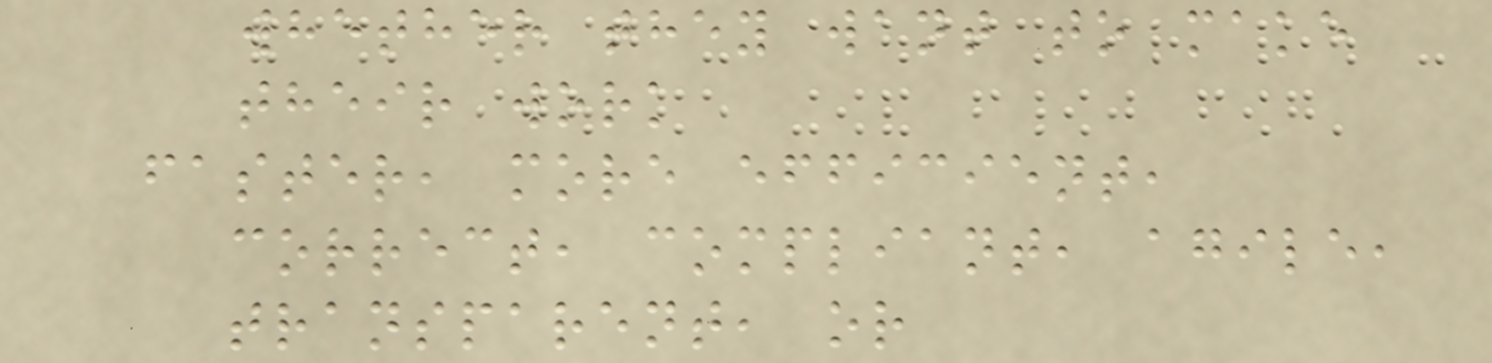whether they want to make
their work
faster, more efficient,
correct, compliant, agile,
transparent, or
